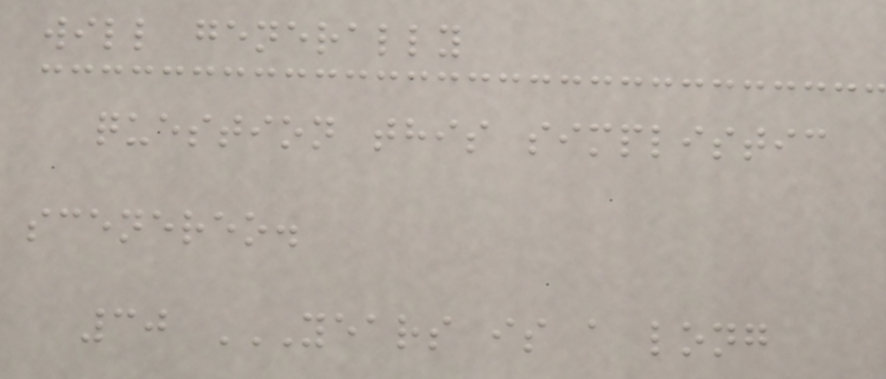will generally
question this simplistic
scenereo.
30 YEARS IS A LONG
